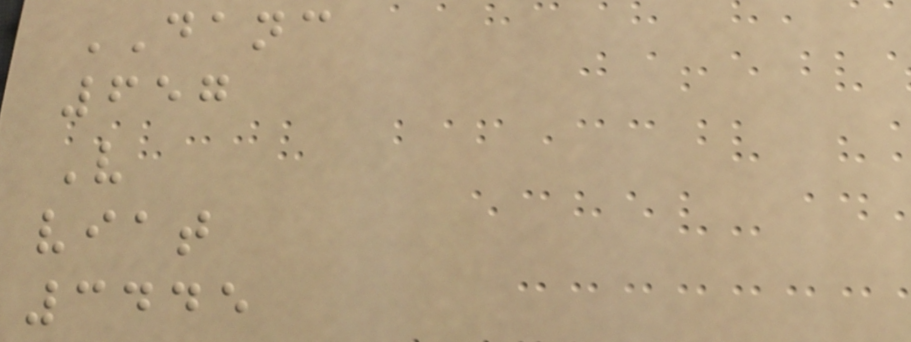DANC
657
V
viat
3445
